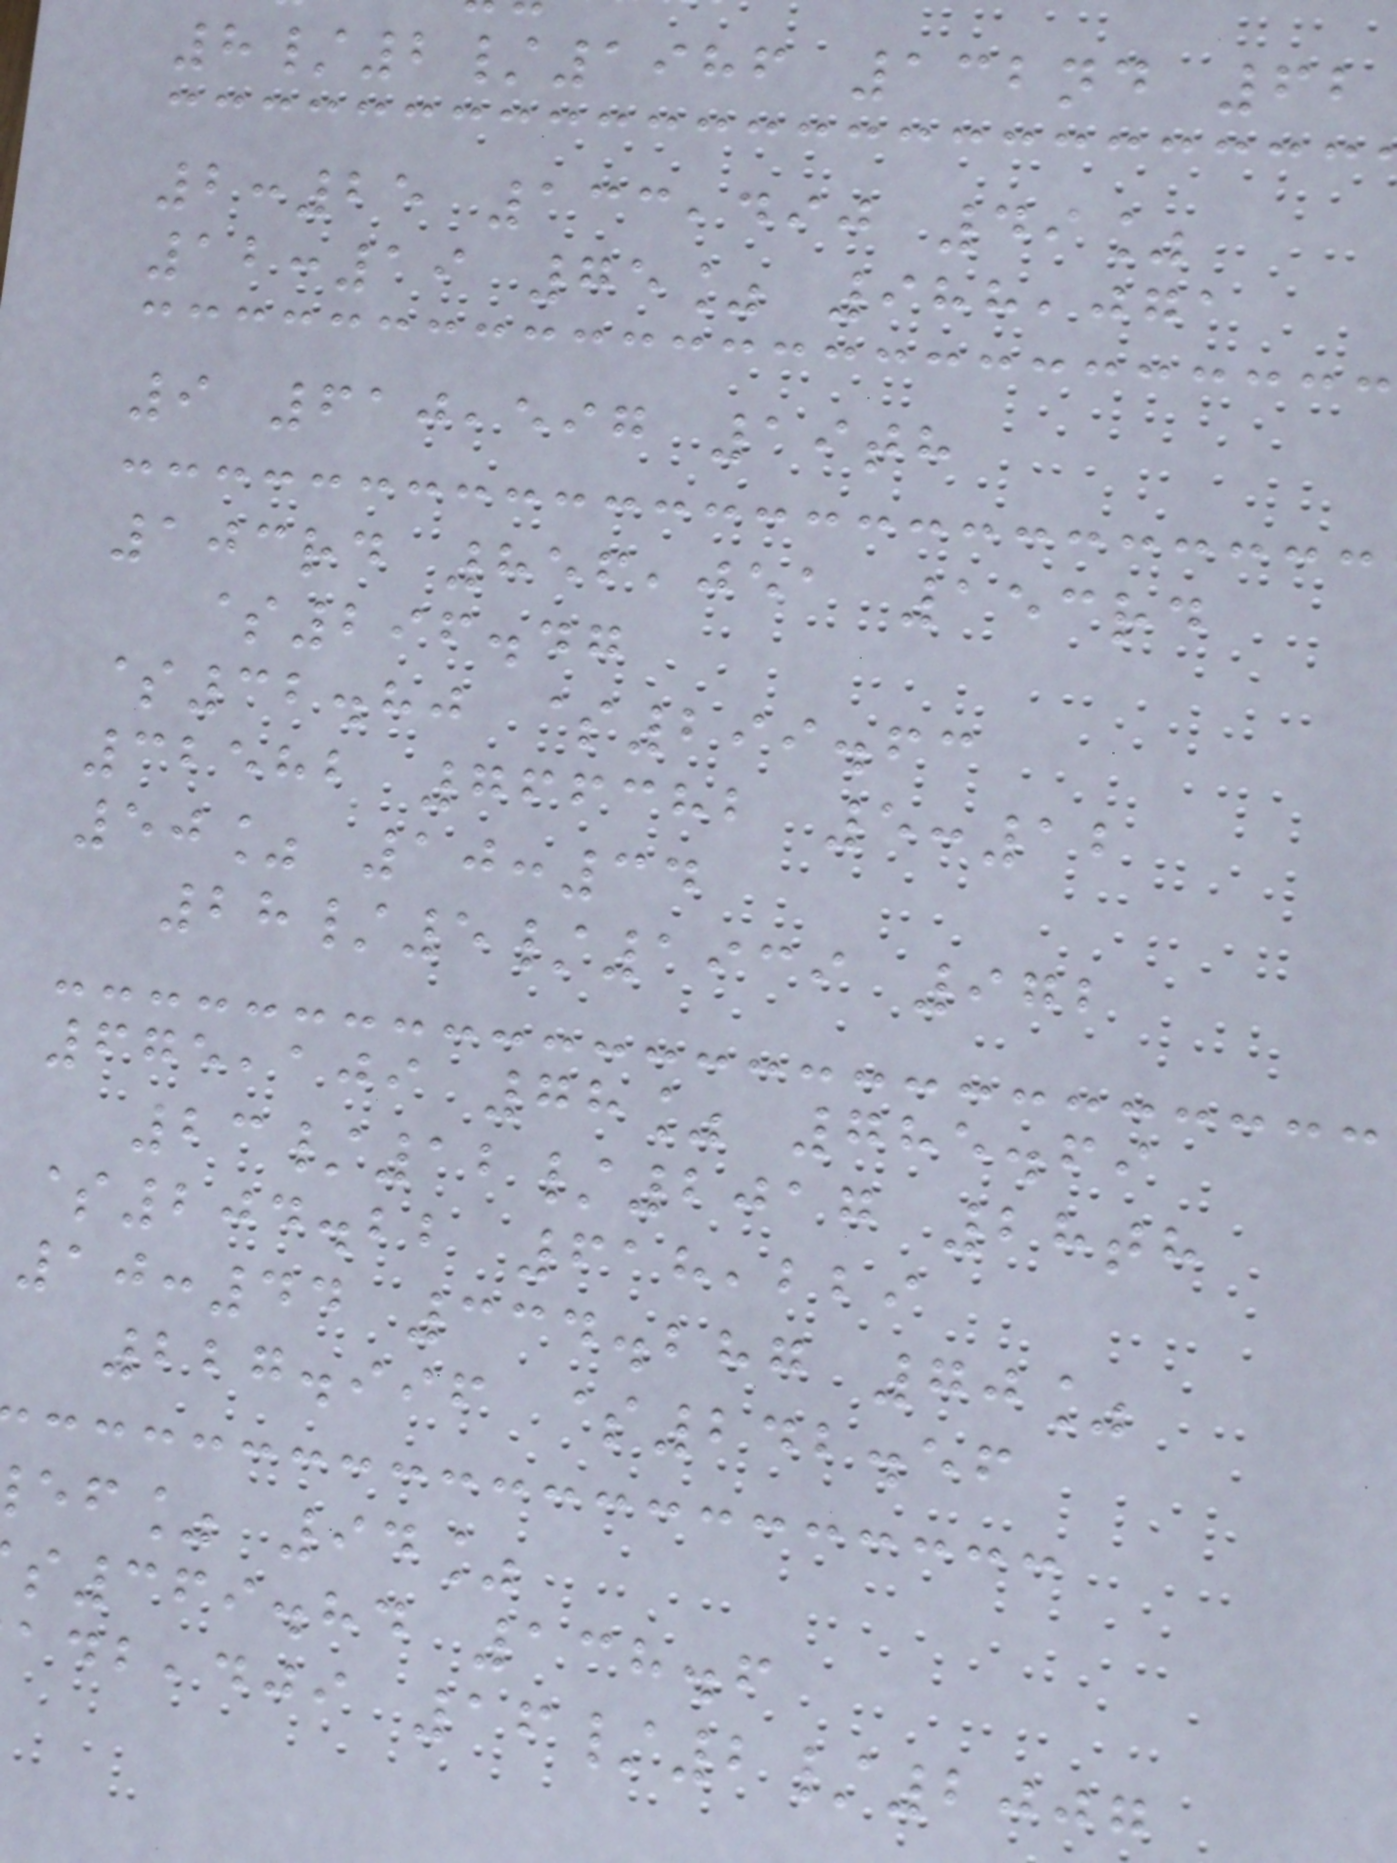8/2/1986 132nd 62
2:25 133,490 49%
12:19 75% 988,071
9 610,597 19th
103rd 856,051 153rd
$296.47
$32.80 $299.63
32582 766382 5:12
50% 10:34
28/5/1939 972
675,109 78% 785.69
23/12/2017 28th
$204.22 618,229
10:44 334.287 70%
227.996 $242.56
ef% 94%
369.84 138.6
,dji 16/2/2007
